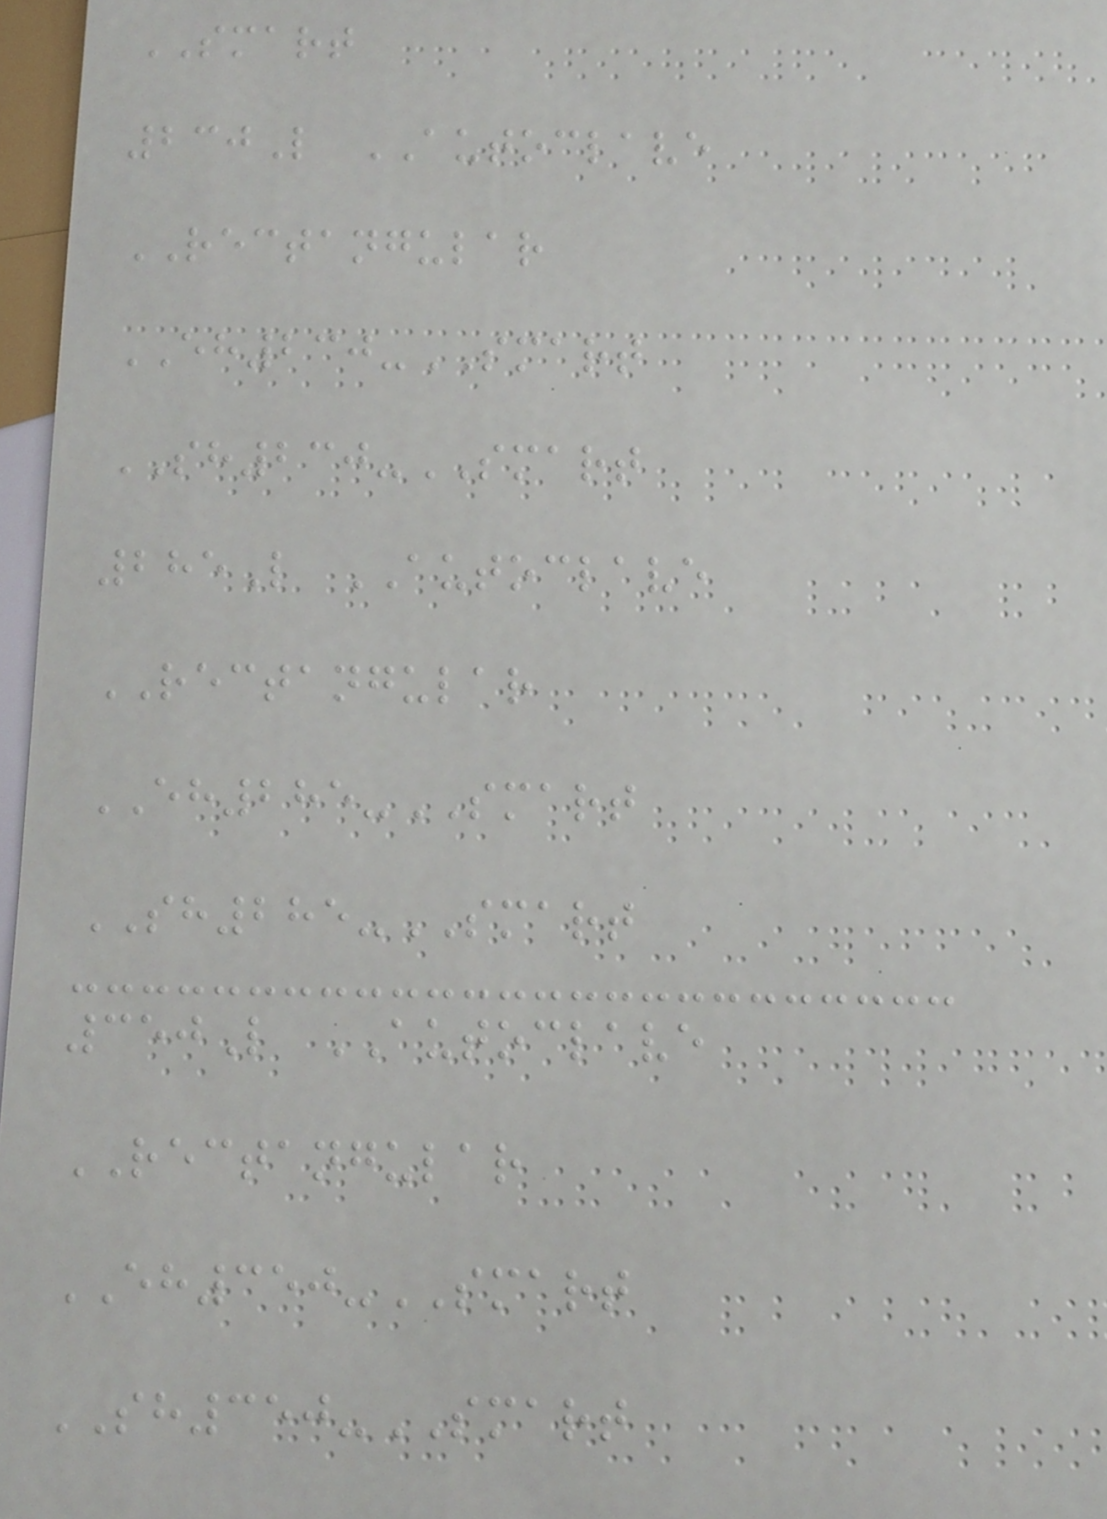SMART
230L AUTOCLAVE
RECTANGULAR
EH230-SMART
SH230-SMART
285L AUTOCLAVE
RECTANGULAR
EH285-SMART
SH285-SMART
350L AUTOCLAVE
RECTANGULAR
EH350-SMART
SH350-SMART
